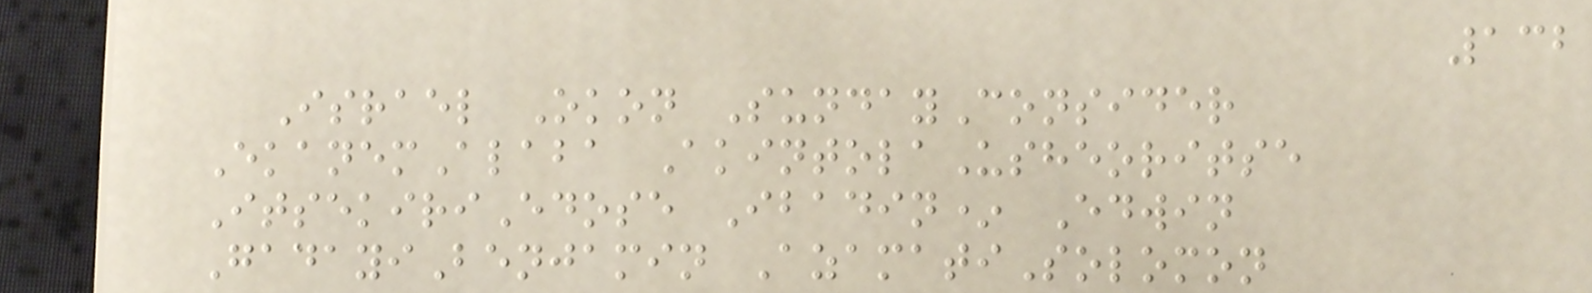132
Israel Okon SundayConsider
EkanemAlaba AkintolaUsheoritse
ItsekiriEdose Ibadin* Edwin
GadayiBenjamin AzamatiSolomon
